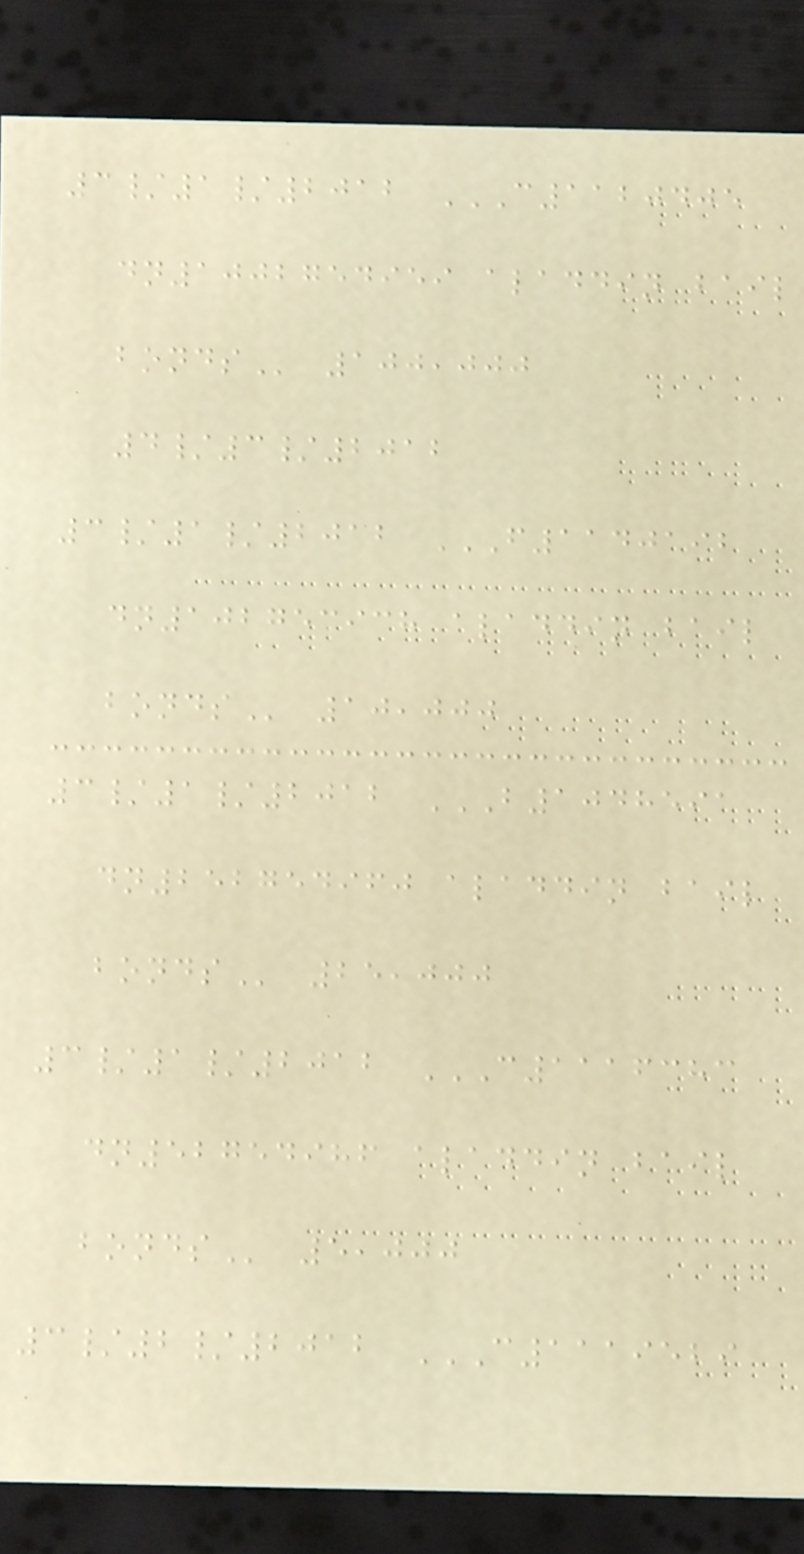3/1/2012 C1120405
DN1002754959 ALADDIN BAIL
BONDS 100,000
4/3/2012
3/1/2012 F1140192
DN102753938 ALADDIN BAIL
BONDS 10,000
3/1/2012 B1048591
DN252754960 ALADDIN BAIL
BONDS 25,000
3/1/2012 C1116383
DN52754986 ALADDIN BAIL
BONDS 5,000
3/2/2012 C1119529
